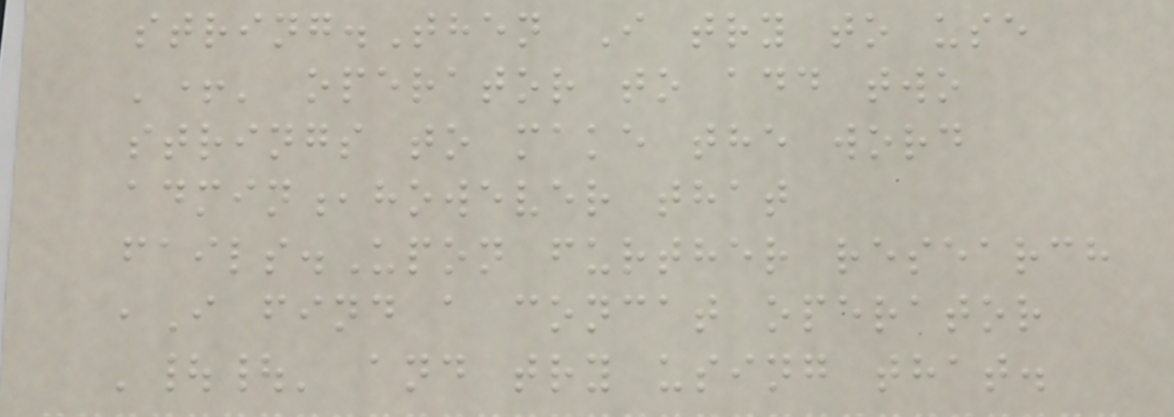string.Then I try to use
'+' operator to add two
strings to make the word
admin,however that
fails.Upon further research
,I find a concat operator
'||' and try using that.
